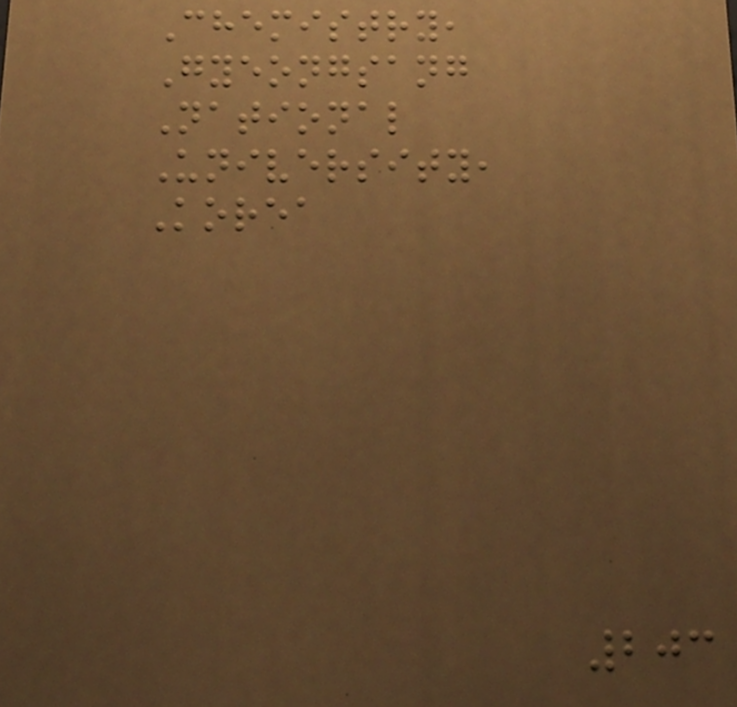Chemistry,
Gyeongsang
National
University,
Korea
203
